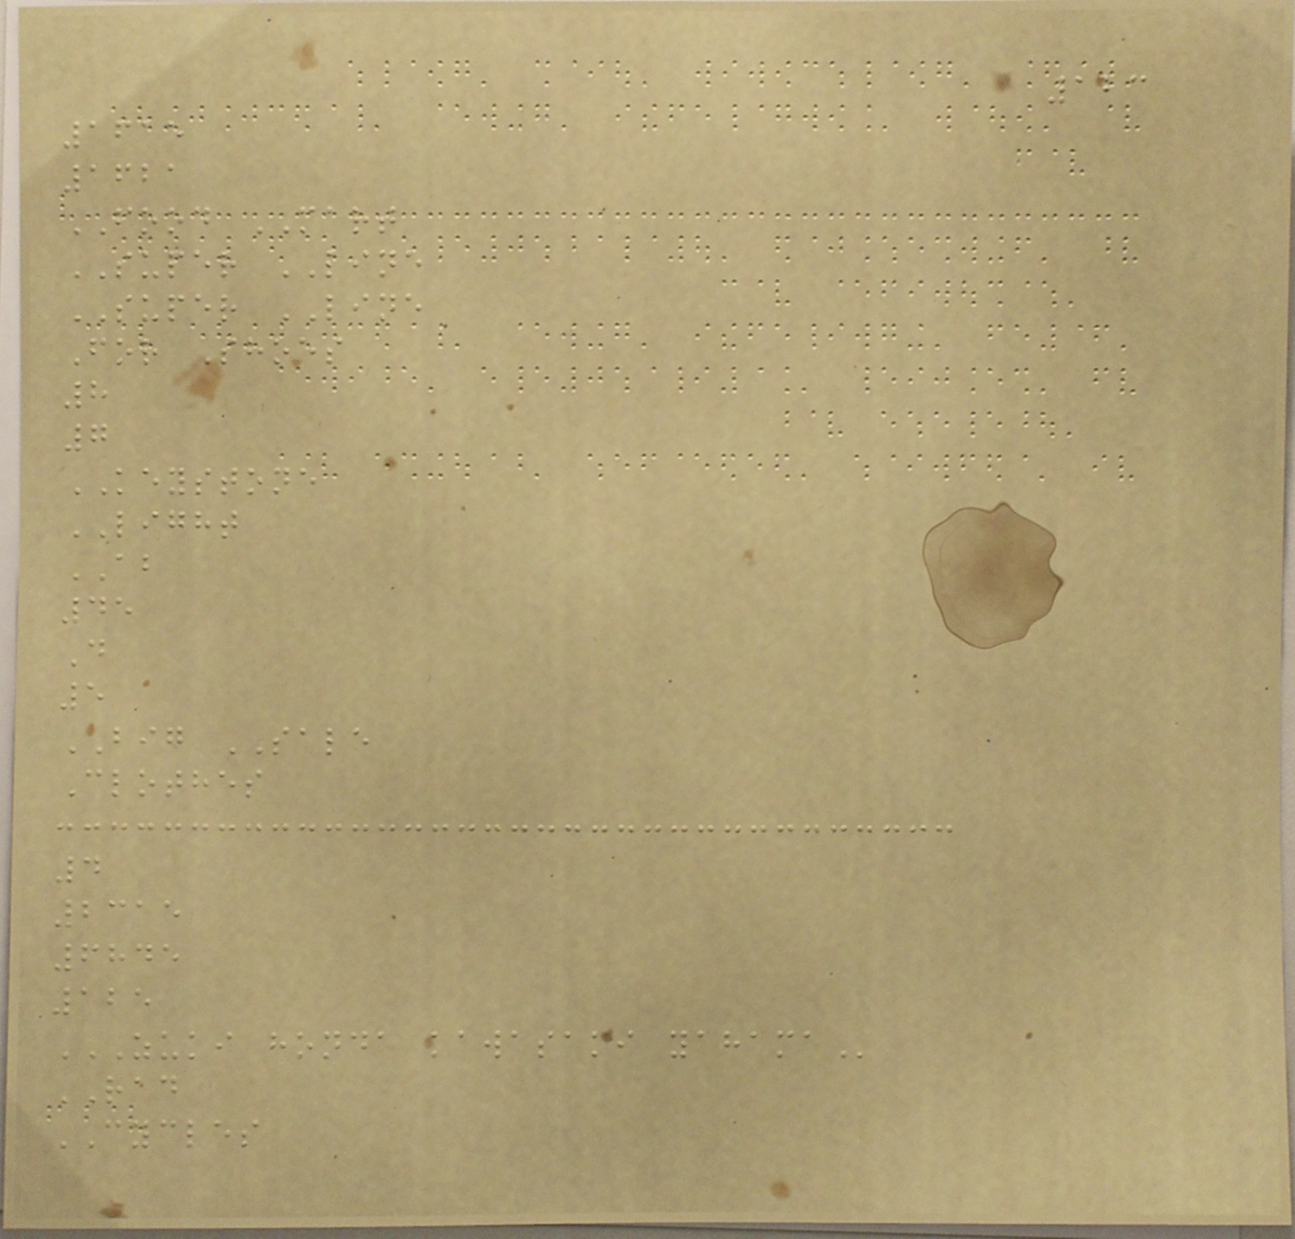123
1615
1621
FOOD MART
SUPER LINE
SUPER LINE
For Shoes
8
7
KEYSTONE
LIGHT
AB
45
D
5
BIG SALE
Clothes
4
2315
6845
125
ZUKI HONDA KAWASAKI YAHAMA
RAD
CYCLES
